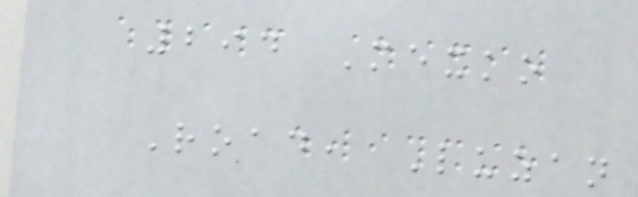294 Mexko
Road, Luzan
